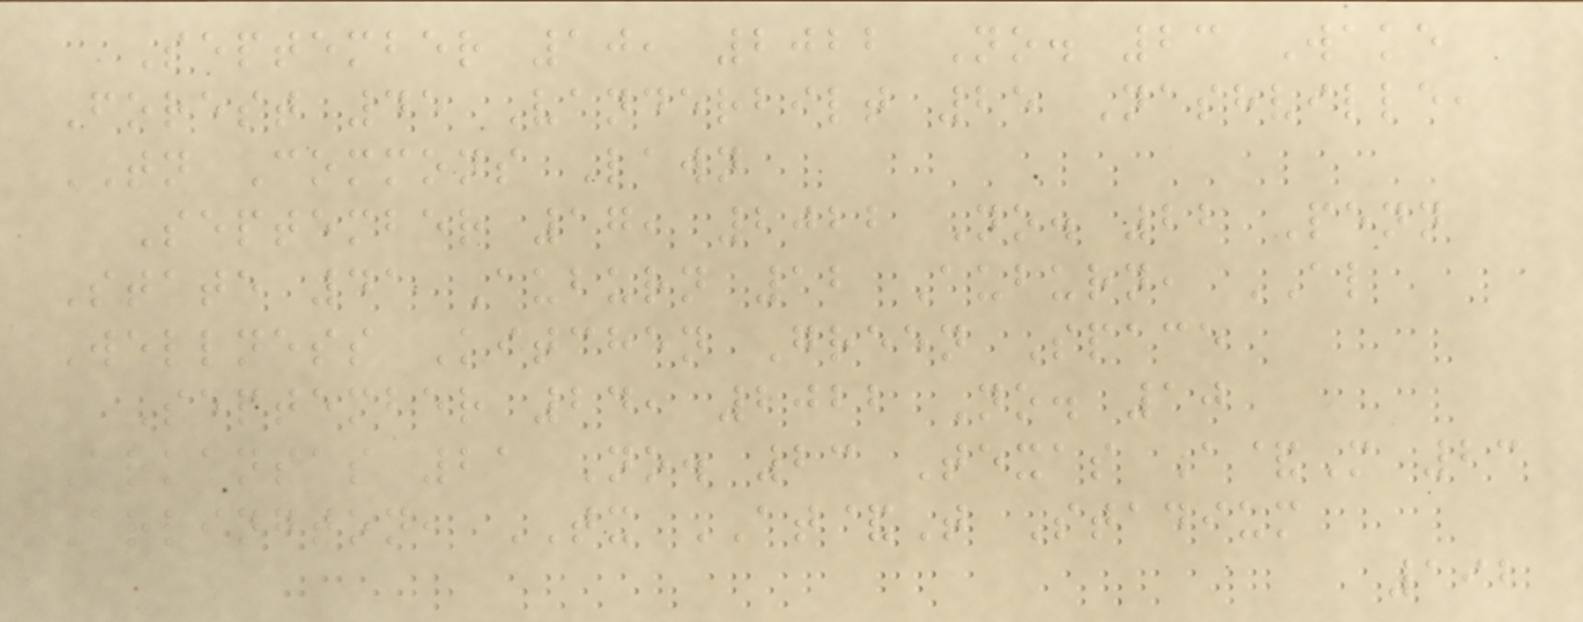September 10, 2022 No. 23 Wake
Forest 45 Vanderbilt 25 Nashville,
TN Commons Lawn
September 17, 2022 No. 22 Penn
State 41 Auburn 12 Auburn, AL
Wellness Kitchen Green Space
September 24, 2022 No. 10
Arkansas 21 No. 23 Texas A&M 23
Arlington, TX AT&T Stadium
192
